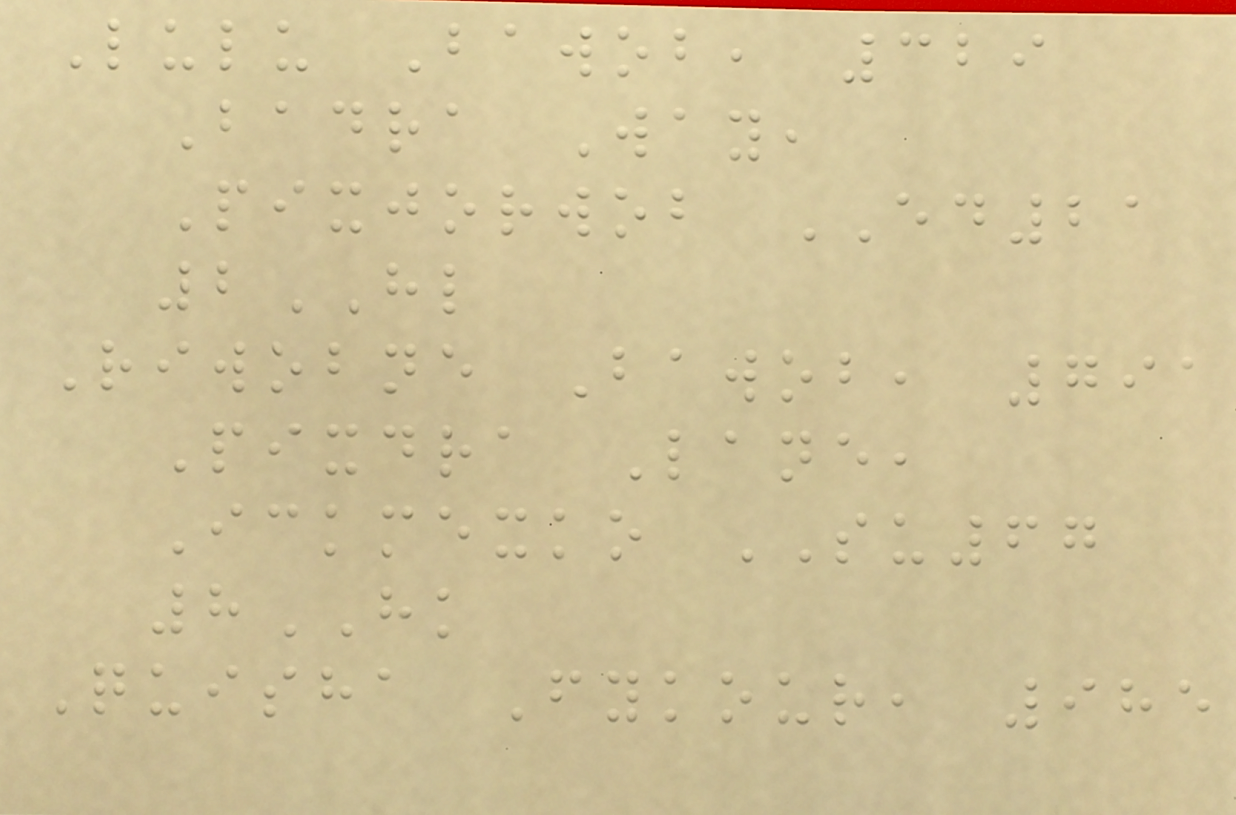Lulu Bawob, 329
Badra Way,
Pixjorwob ED21
2HL
Riwobne Bawob, 791
Pixdra Lane,
Ickmexko SU67
8HK
Quisha Fykour, 985
